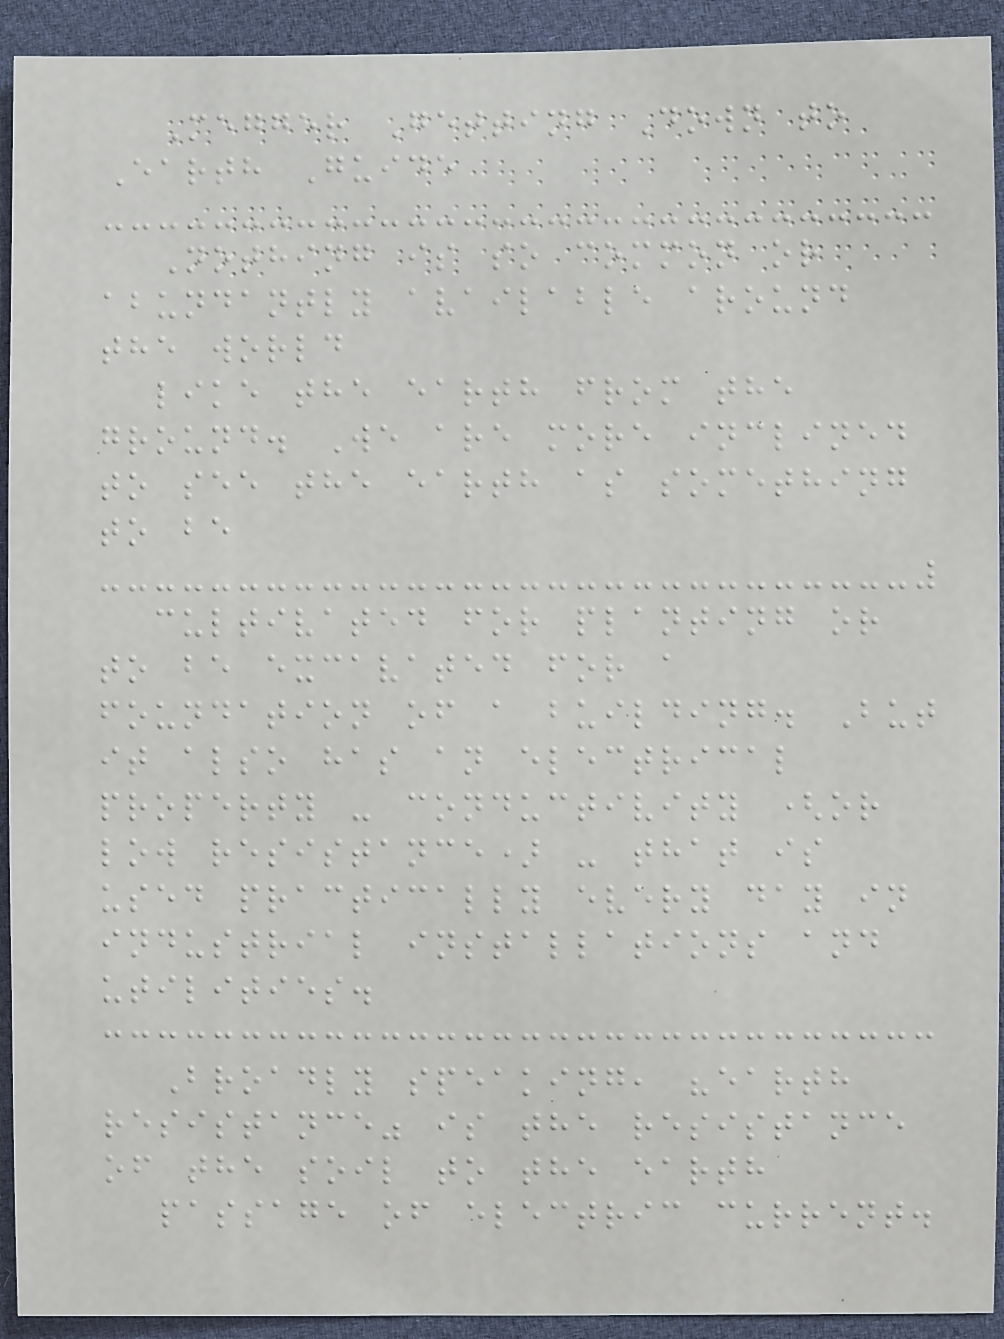Megger Getting Down to
Earth Guide
Nothing is so common or
abundantly available around
the world
like the earth from the
ground. We are more inclined
to see the earth as something
to be
cultivated for planting or
to be excavated for a
foundation of a building. But
it also has an electrical
property - conductivity (or
low resistance) - that is
used practically every day in
industrial installations and
utilities.
Broadly speaking, "earth
resistance" is the resistance
of the soil to the earth
passage of electric current.
